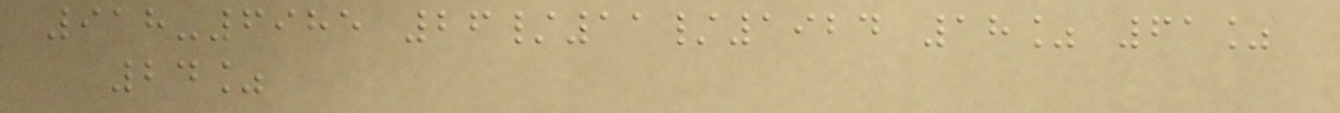918-6985 26/11/1924 18% 61%
24%
